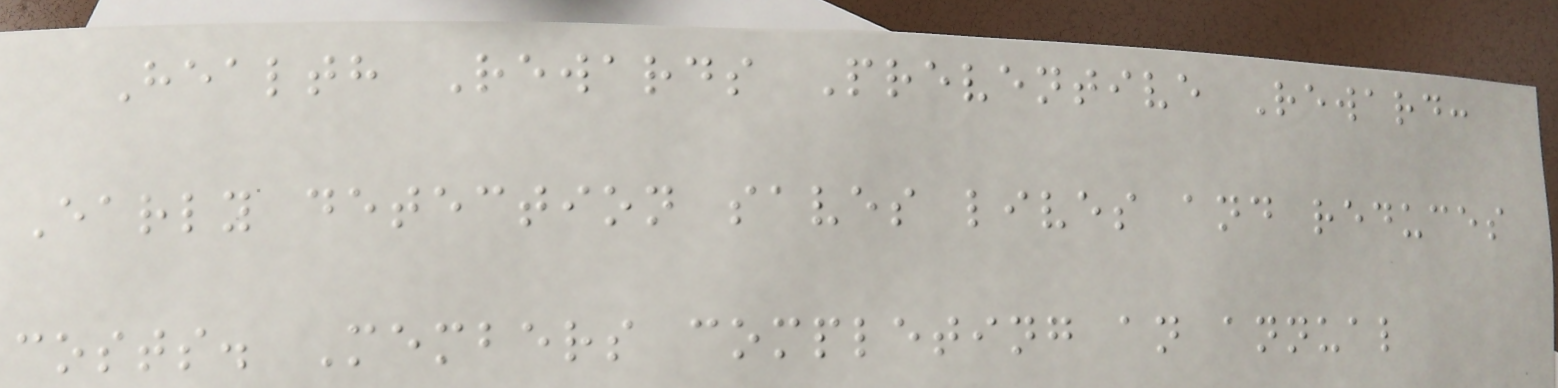Health Rewards Preventive Reward:
Early detection saves lives and reduces
costs. Members completing an annual
